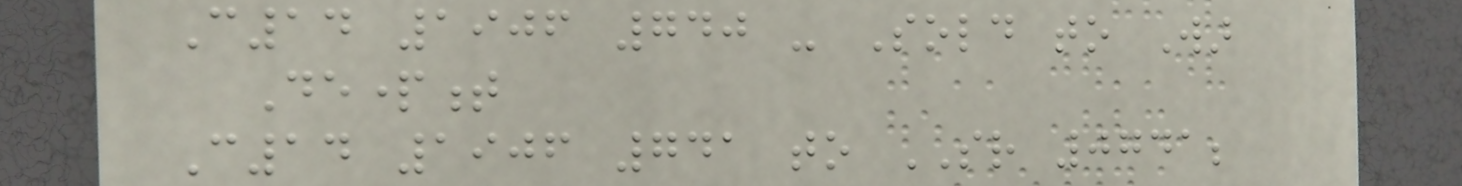C14 1906 740 - Sold to War
Department
C14 1906 741 to SR 0741;
